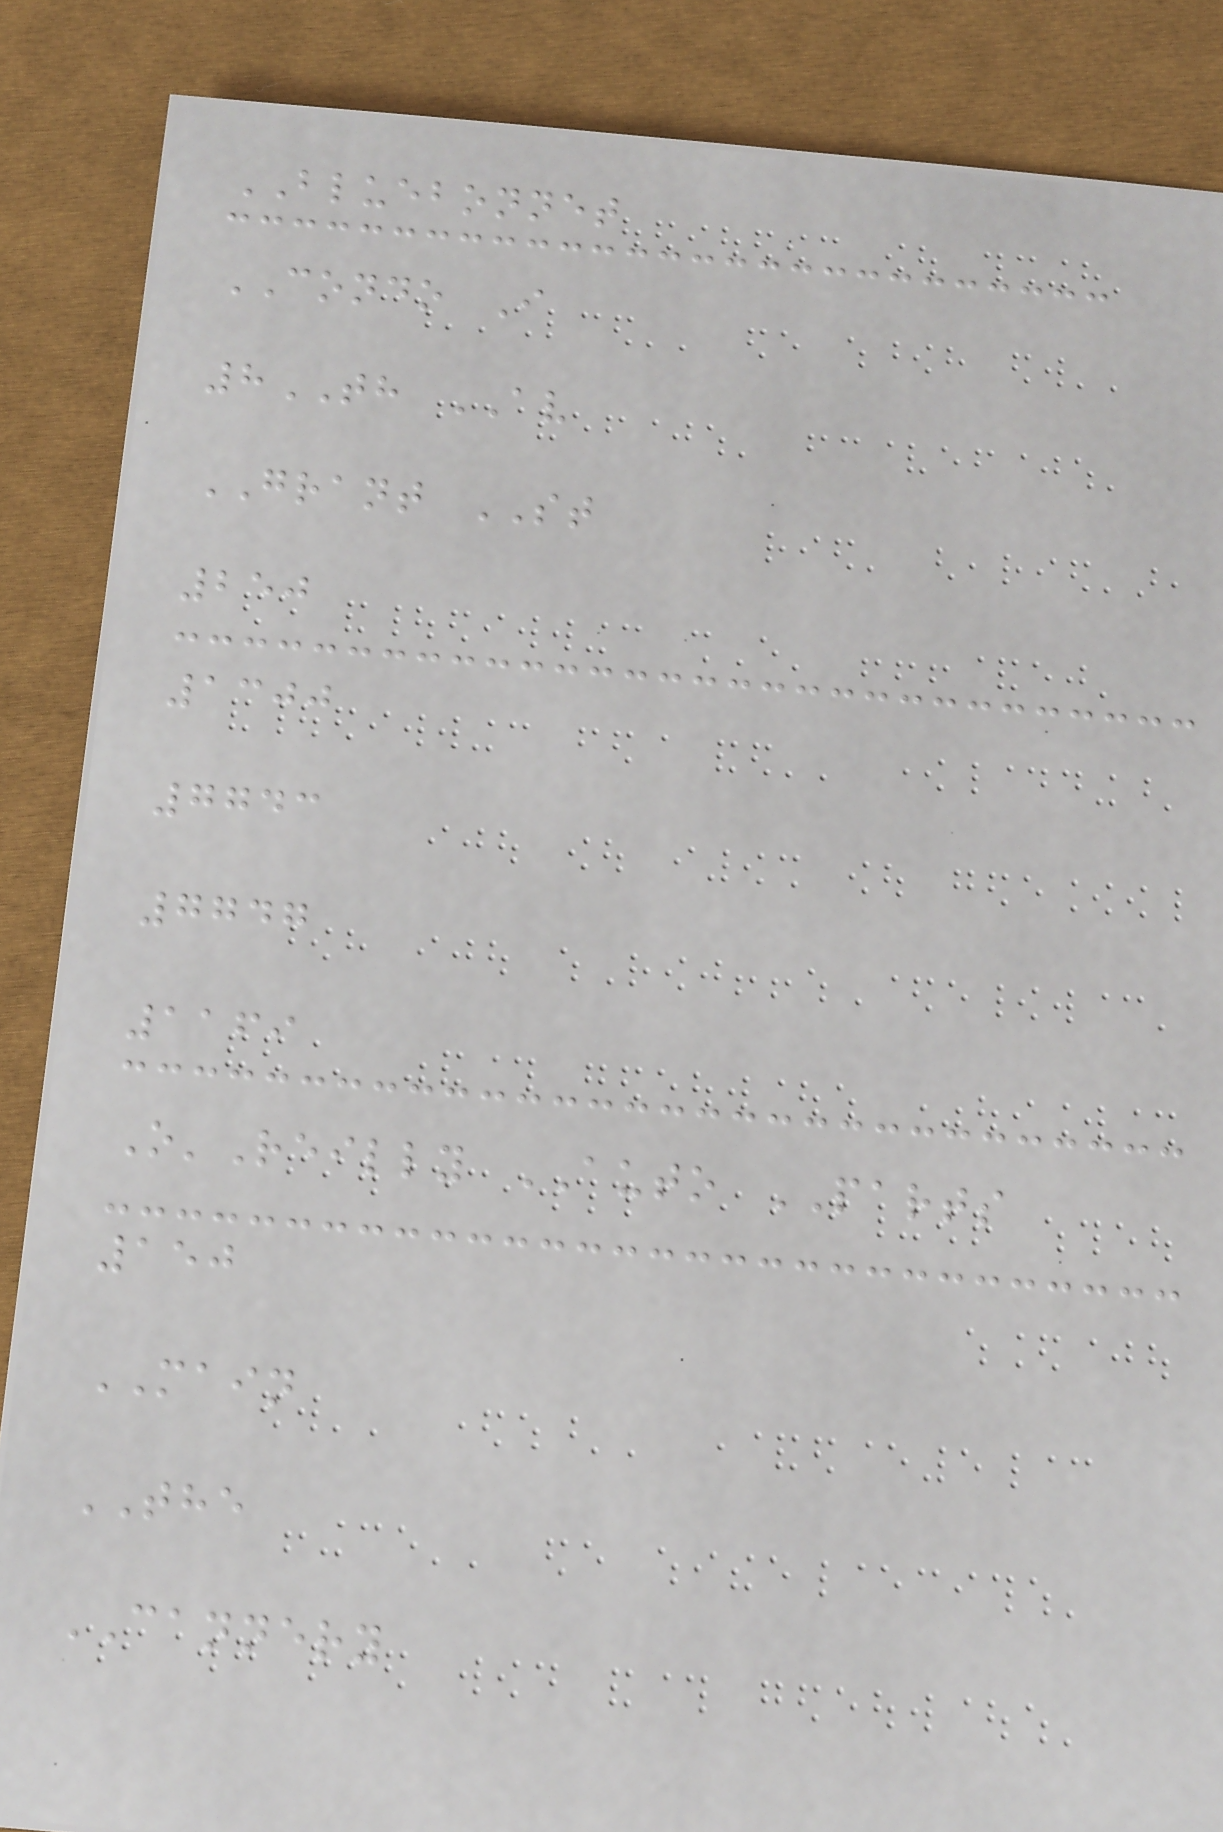BLUEBONNET
CONDO I
8TH AV
GRANT ST
250
1300
7743
7747
1169
O'Reilly AUTO PARTS
150
MAIN
THE
CANNERY
